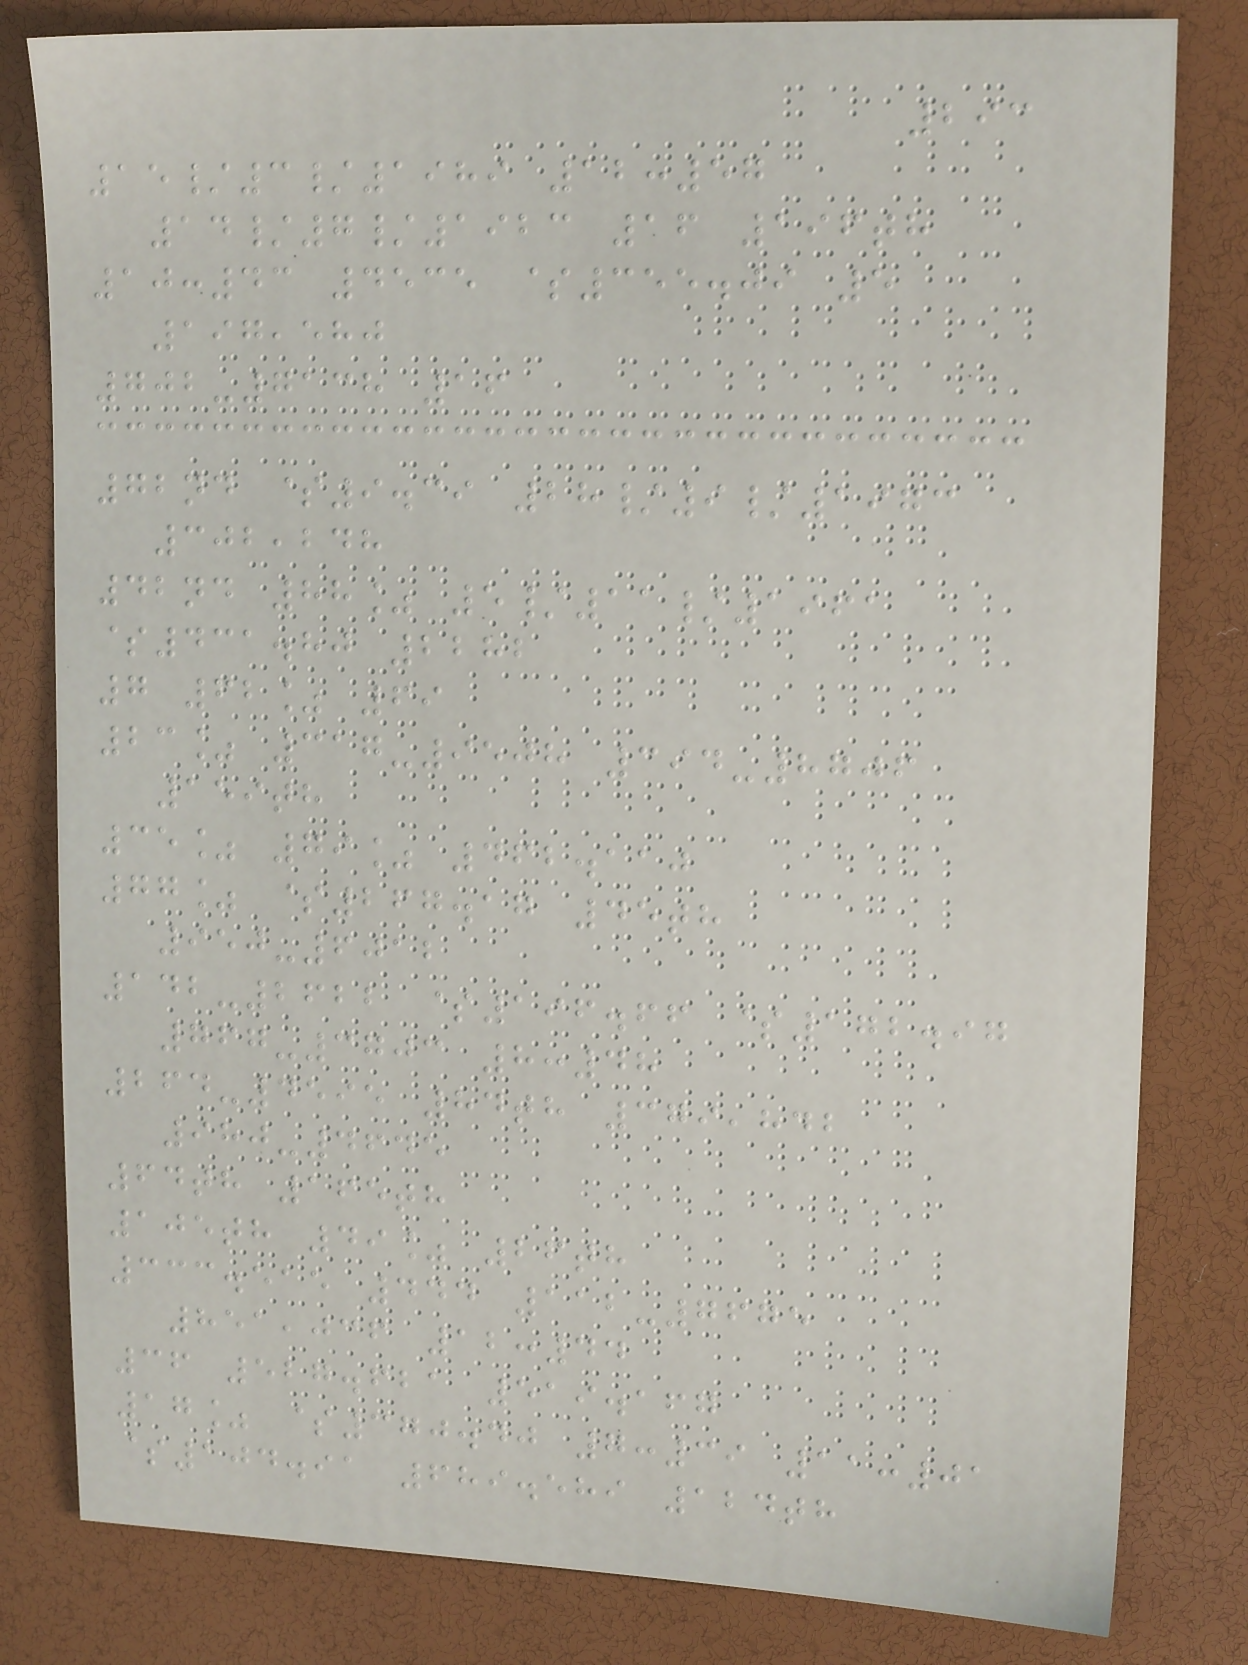293
15/3/1989 12:57
14/7/1923 16 196th
10:43 4535 $355.09 5
197,580
702-7138 16
72nd $9.39 28/9/1973
302,248
42nd 88% 5/11/1961
$431.80 2282
7 62% 69
23% 317-9508 394-8706
159th
35% 79% 462.110
77% $267.17 45th
950-6012
142-2622 $196.66 $172.97
767-3703 8:48
264-4595 84th 379,842
980-4645
64th 165th
105th 49% 26th
333.515 444 112-7675
851,036 12:44
36 527.621 519.167
17% $370.40 7:39 11:01
$104.91 689.589 124th
